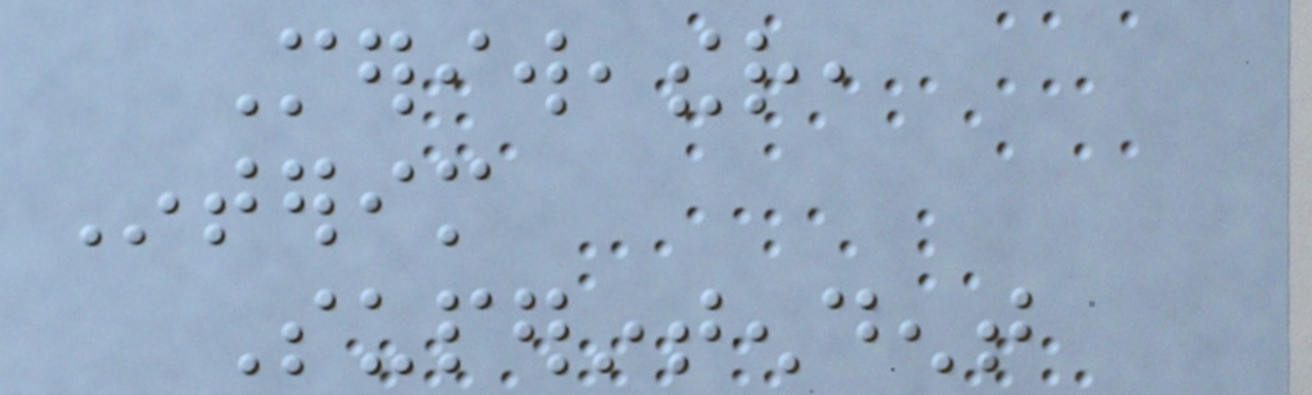Meriweather,
Interim
Superintendent
